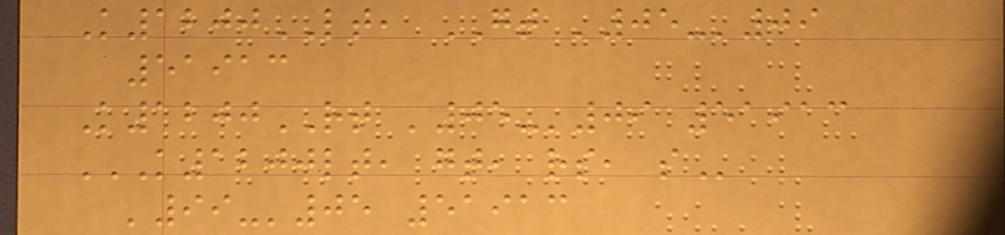K1200LT, GT '05-'09
51913
K1200RT '05-'09 51913
K1200LT, GT, RS, S
'99-'05 51913
